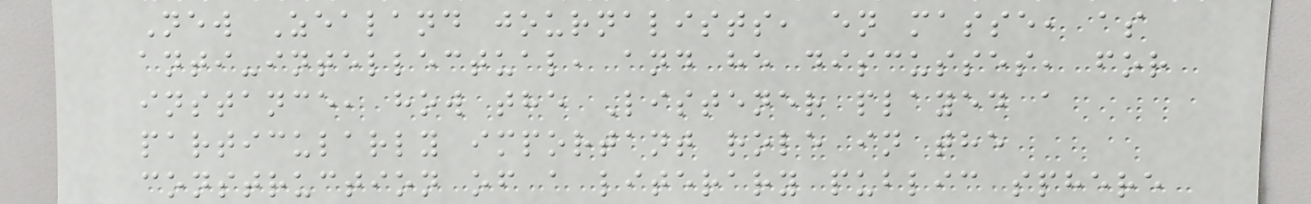New Zealand journalists, en masse, as
anti-intellectual, and he discusses, for
instance, how the Listener played a
particularly important role in the
construction of a literary public sphere
